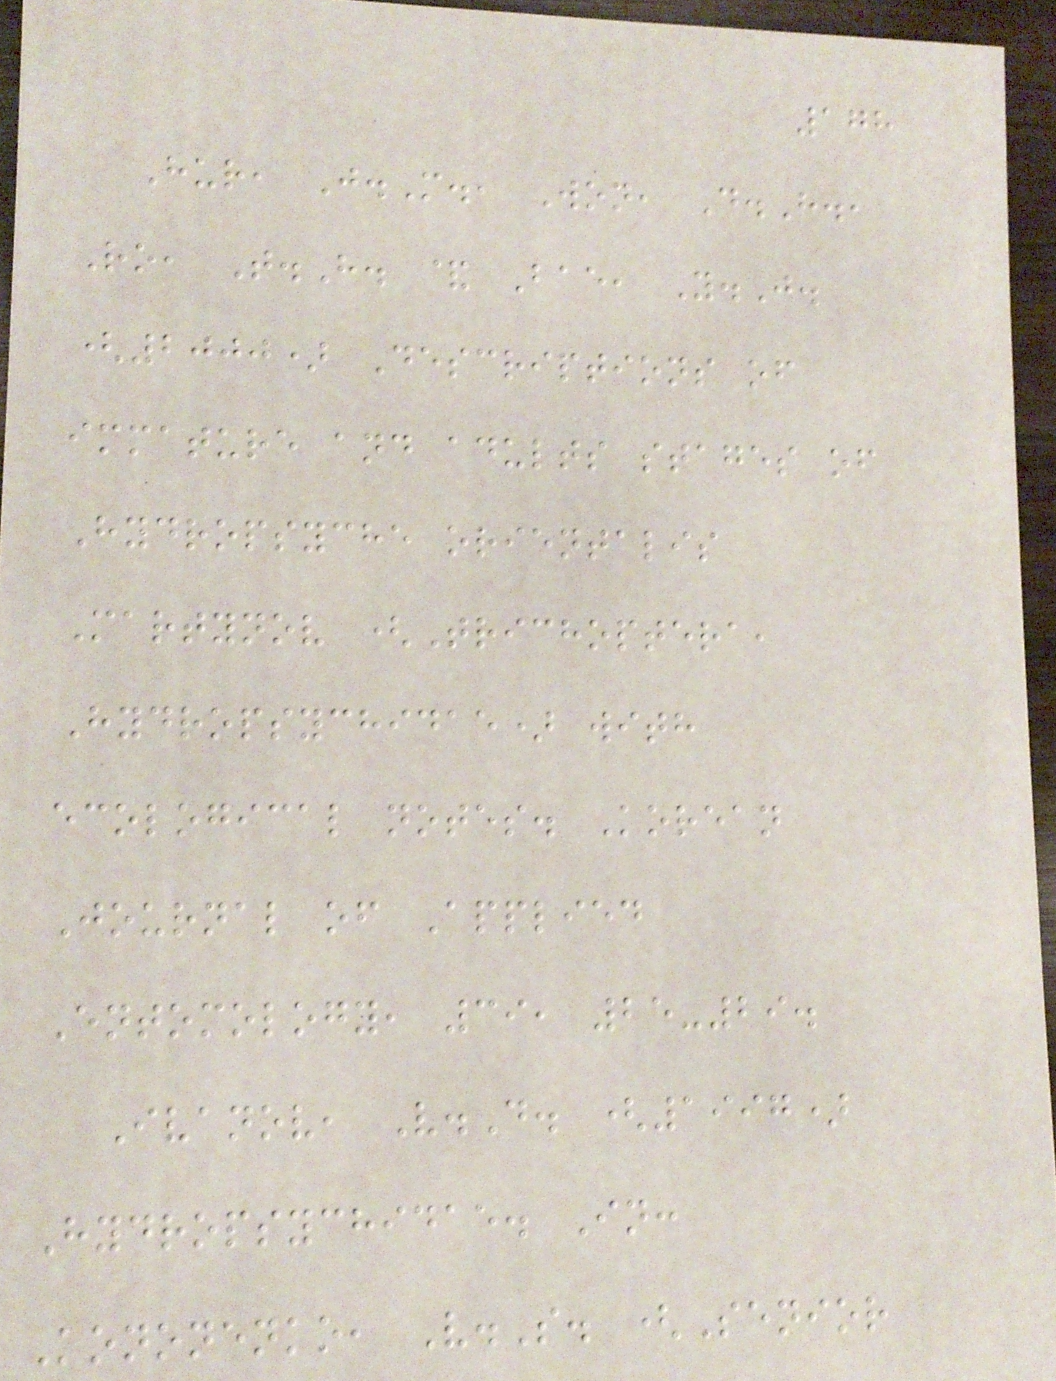178
Hur, J.M., Won, D.H.,
Ro, T.H. & Bae, Y.J.
(2000) Descriptions of
immature and adults stages of
Hydropsyche orientalis
Martynov (Trichoptera,
Hydropsychidae) with
ecological notes. Korean
Journal of Applied
Entomology, 39, 25-29.
Ivanov, V.D. (1997)
Hydropsychidae. In:
Kononenko, V.S. (Senior
